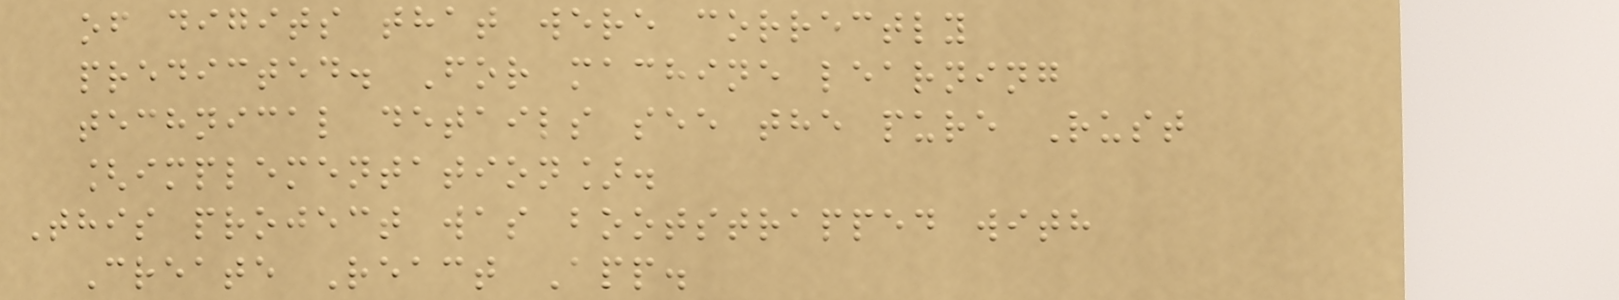of digits that were correctly
predicted. For machine learning
technical details see the pure Rust
[implementation].
This project was bootstrapped with
Create React App.
